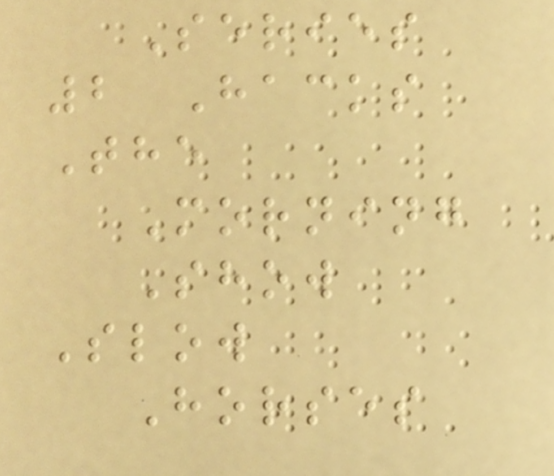Series
2 Hacks
The
Morning
Show
Slow
Horses
